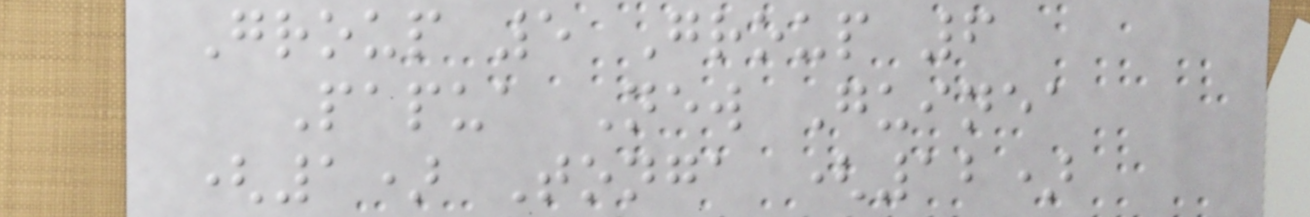Group 5 Group 6
Papua New Guinea
(1) Tonga (12)
